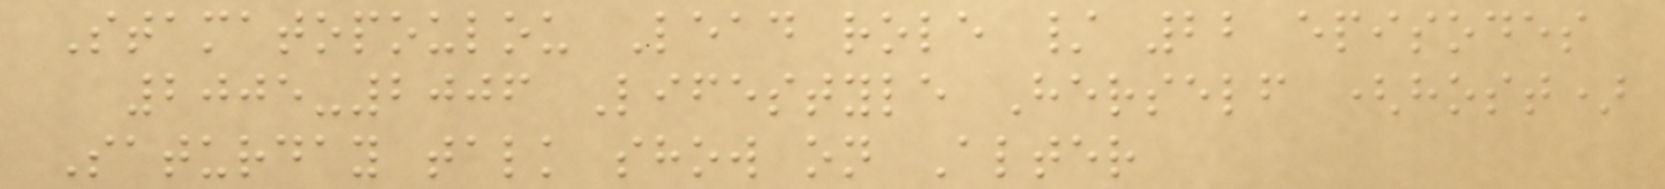Stamatopoulou Lead role / 22 episodes
2005-2006 Lifestyle Herself (host)
Saturday talk show on Alter
